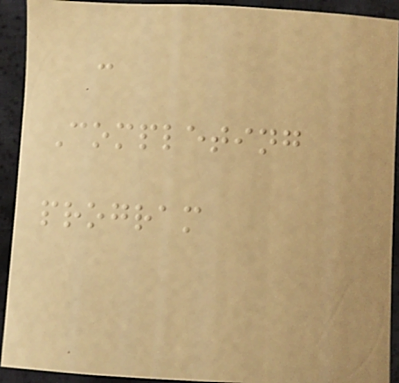-
Completing
program
